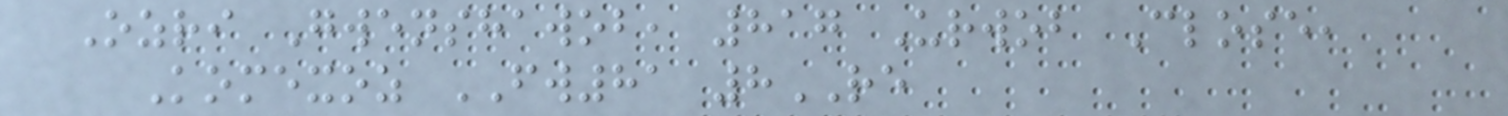Ozri Gwenshawob, 817 Urwob Close,
Komexoz FW81 8RE
